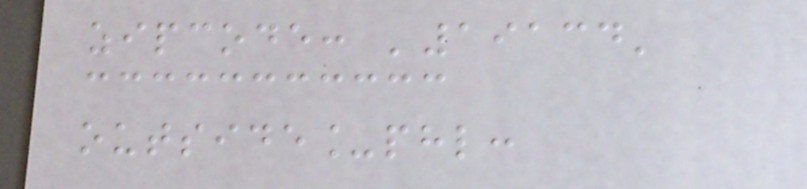zipcode: '19134'
outside_phl:
